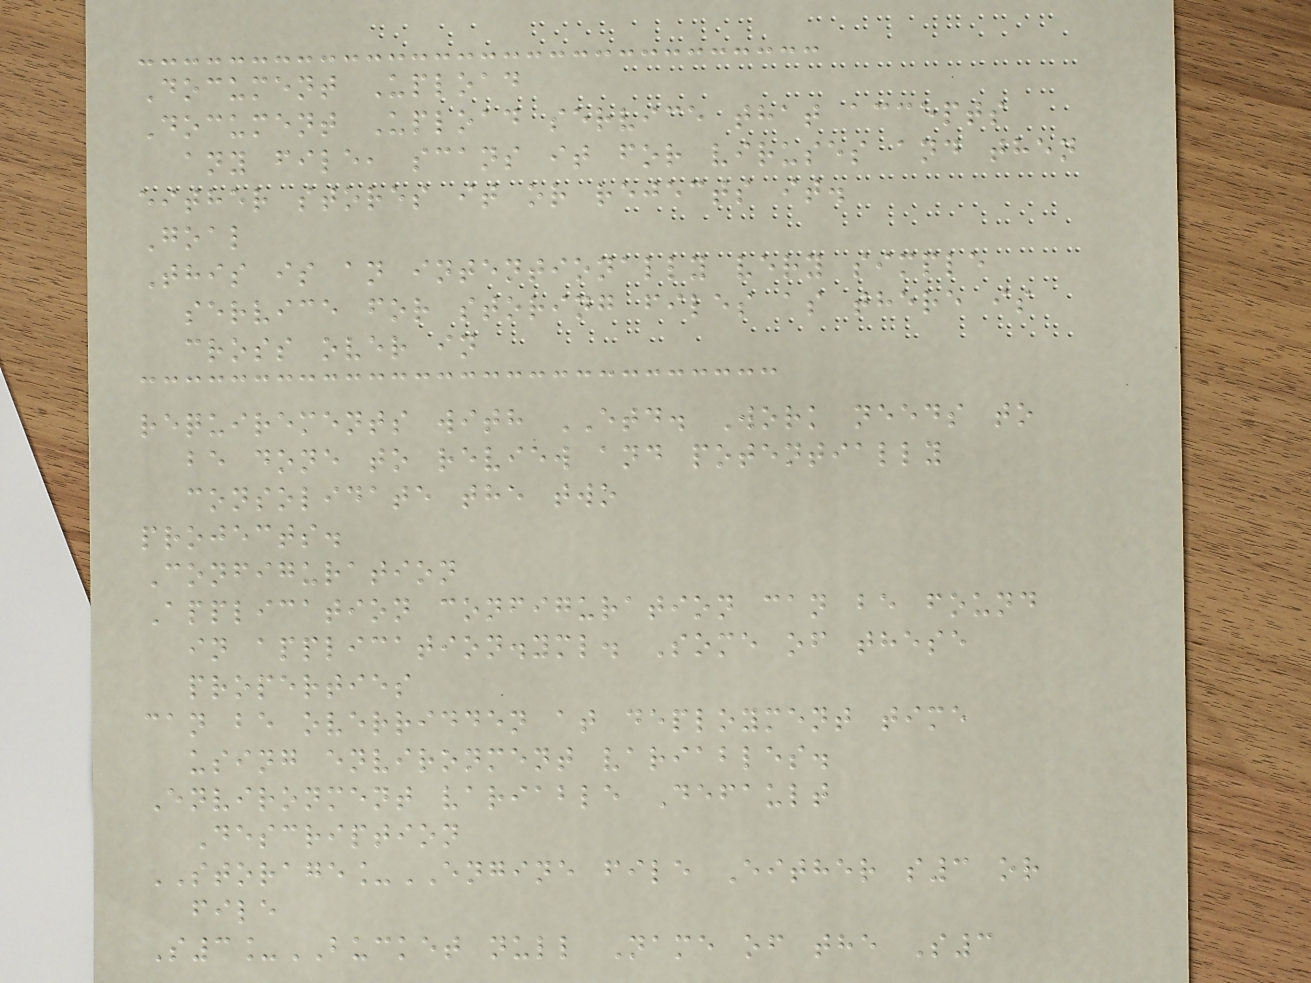Document Upload
Document Upload service that accepts
any file, scans it for viruses and then
either stores it or rejects it.
Goal
This is an intentionally very simple
service for storing files as there is
cross over in
requirements with ETD. Work needs to
be done to review and potentially
consolidate the two
projects.
Configuration
Application configuration can be found
in application.yml. Some of these
properties
can be overridden at deployment time
using environment variables.
Environment variable Default
Description
STORAGE_ENGINE file Either s3 or
file
S3_BUCKET null Name of the S3
